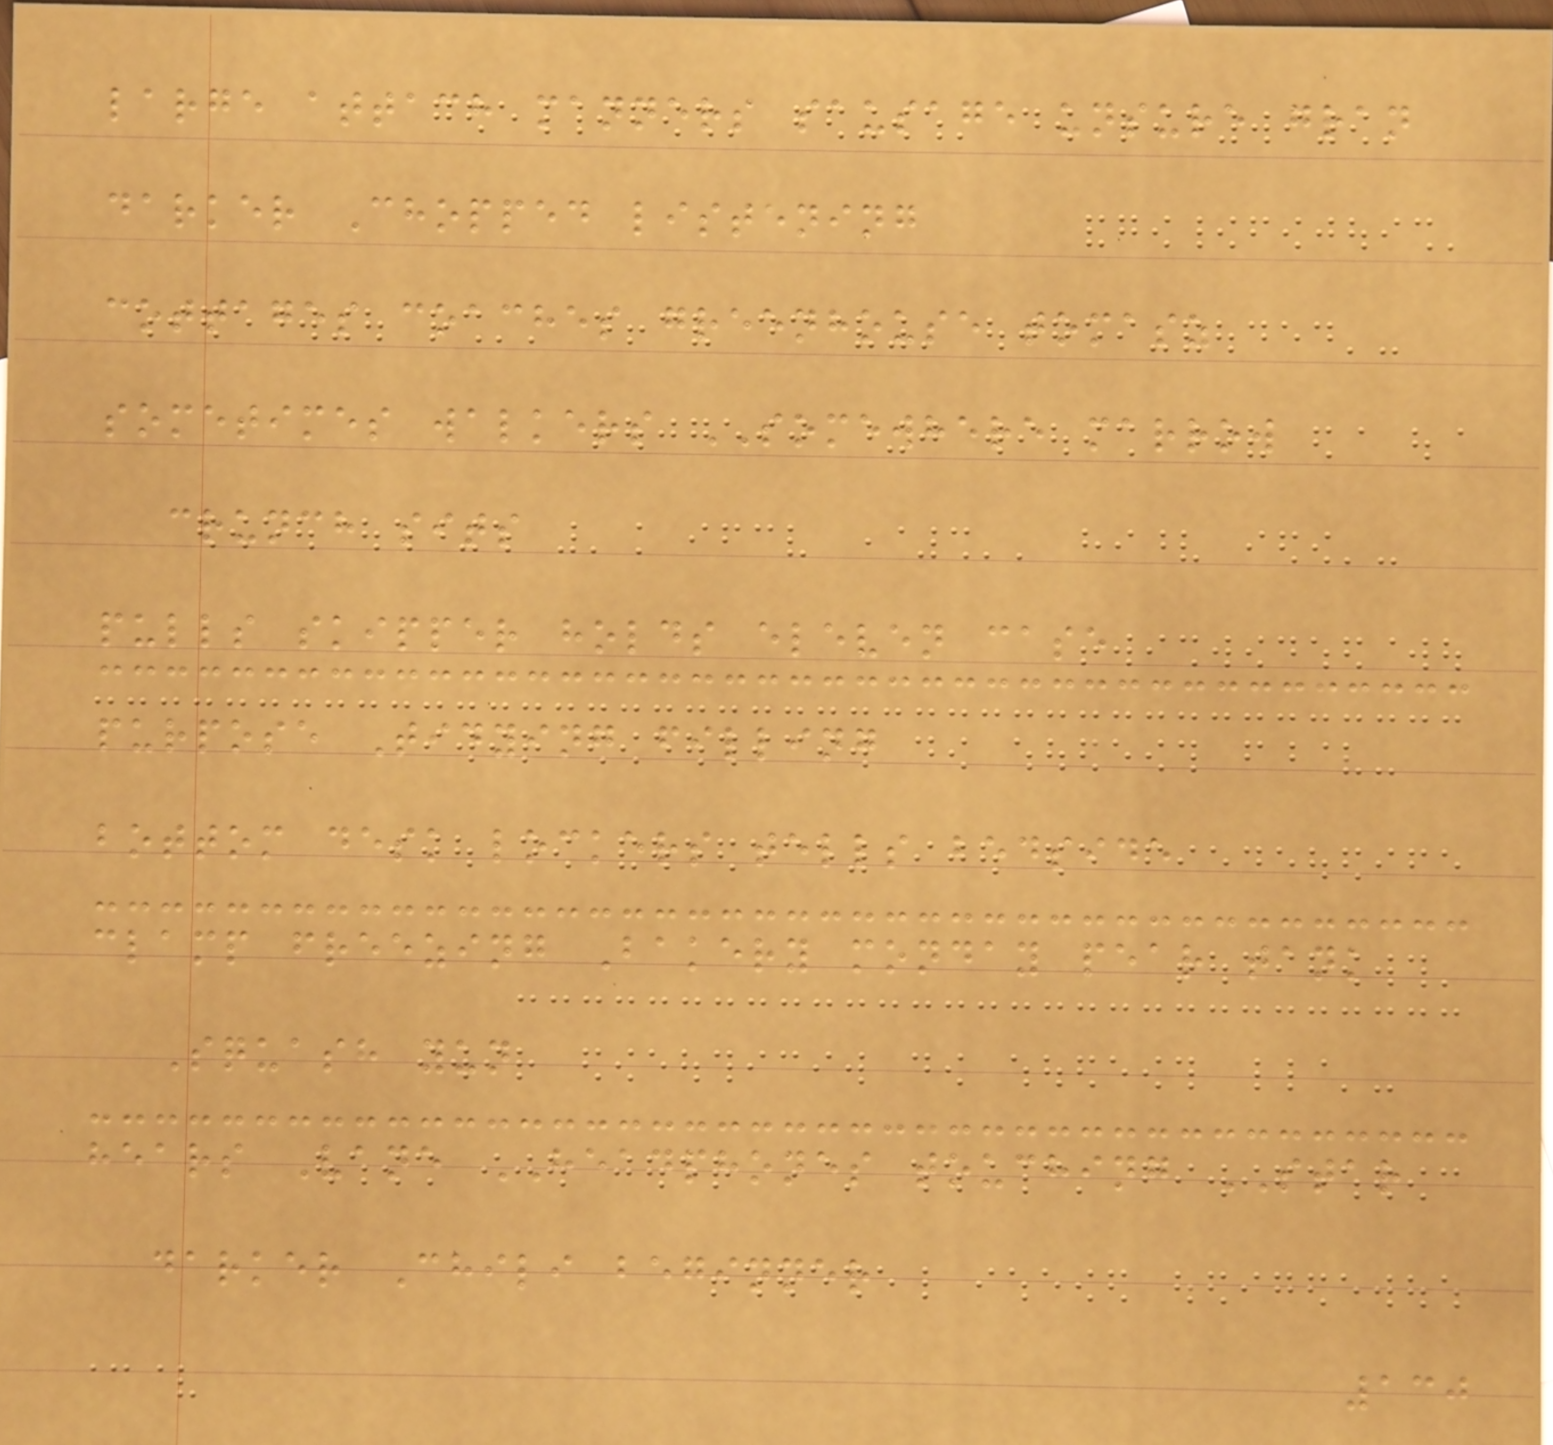large attach manners sausage unsure gran
darker Chopped listening
cottages coaches greenhouse tomasz
sometimes walkers SOMEWHERE marrow
crunch sits
pulls skipper holds eleven case
purpose Tidying filling
bottom desk lockers tells bedside
clamp freezing Bakery monday pear tank
Squash yun
hears Vane HEADPHONES touching STAR
darker Chili beginner
130
